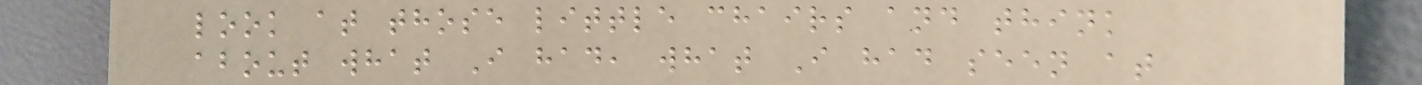look at those little chairs and think
about what I had, what I had seen at
